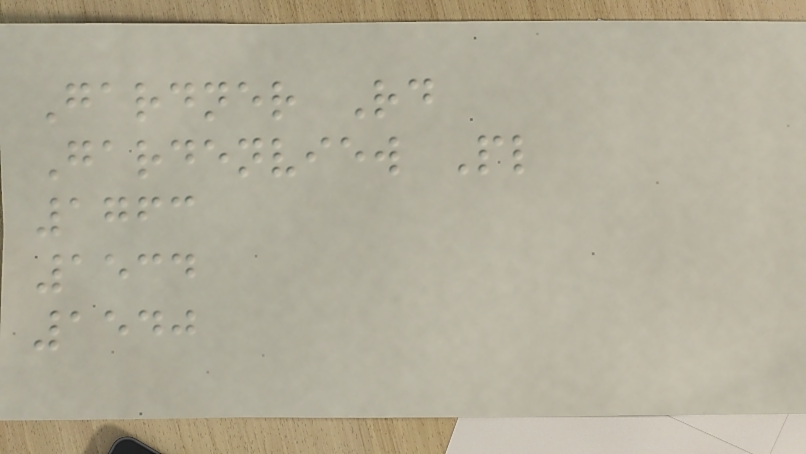Gardner Rd
Gardenview Pl
1763
1534
1540
